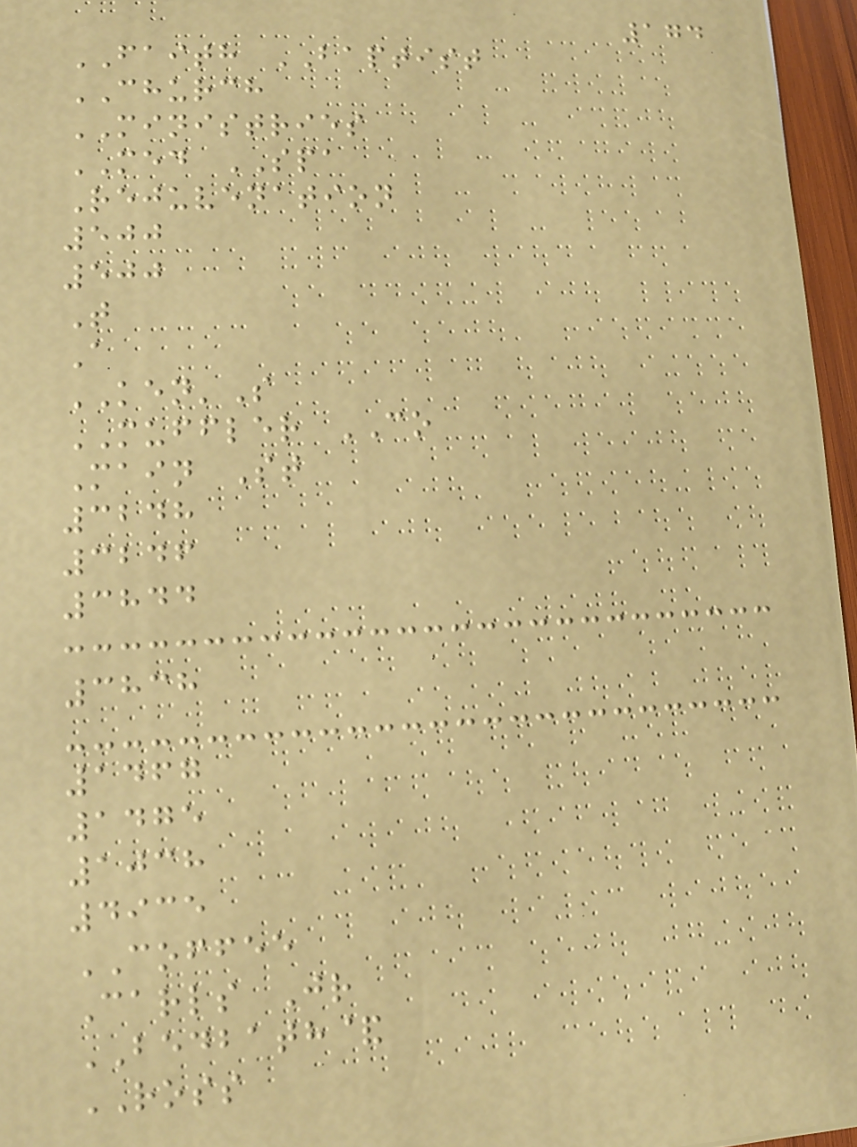174
FAITH BAPTIST
CHURCH
MINISTRIES
MED SPA
Rejuvenation
500
500
T
A
KEN'S
MUFFLER CO
Main St
3248
3246
3844
3838
1467
1475
1038
4935
COFFEE
Carls Jr
BEDBATH&
ROSS
